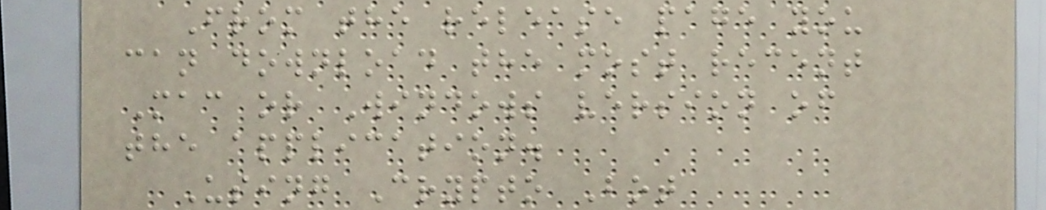From the release page you
can download the most recent
Mac or Windows version of
the application.
Using Crypto Bot
